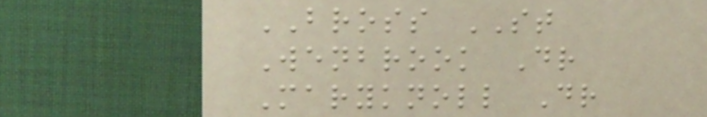BROSS ST
Wenbrook Dr
Maryknoll Dr
